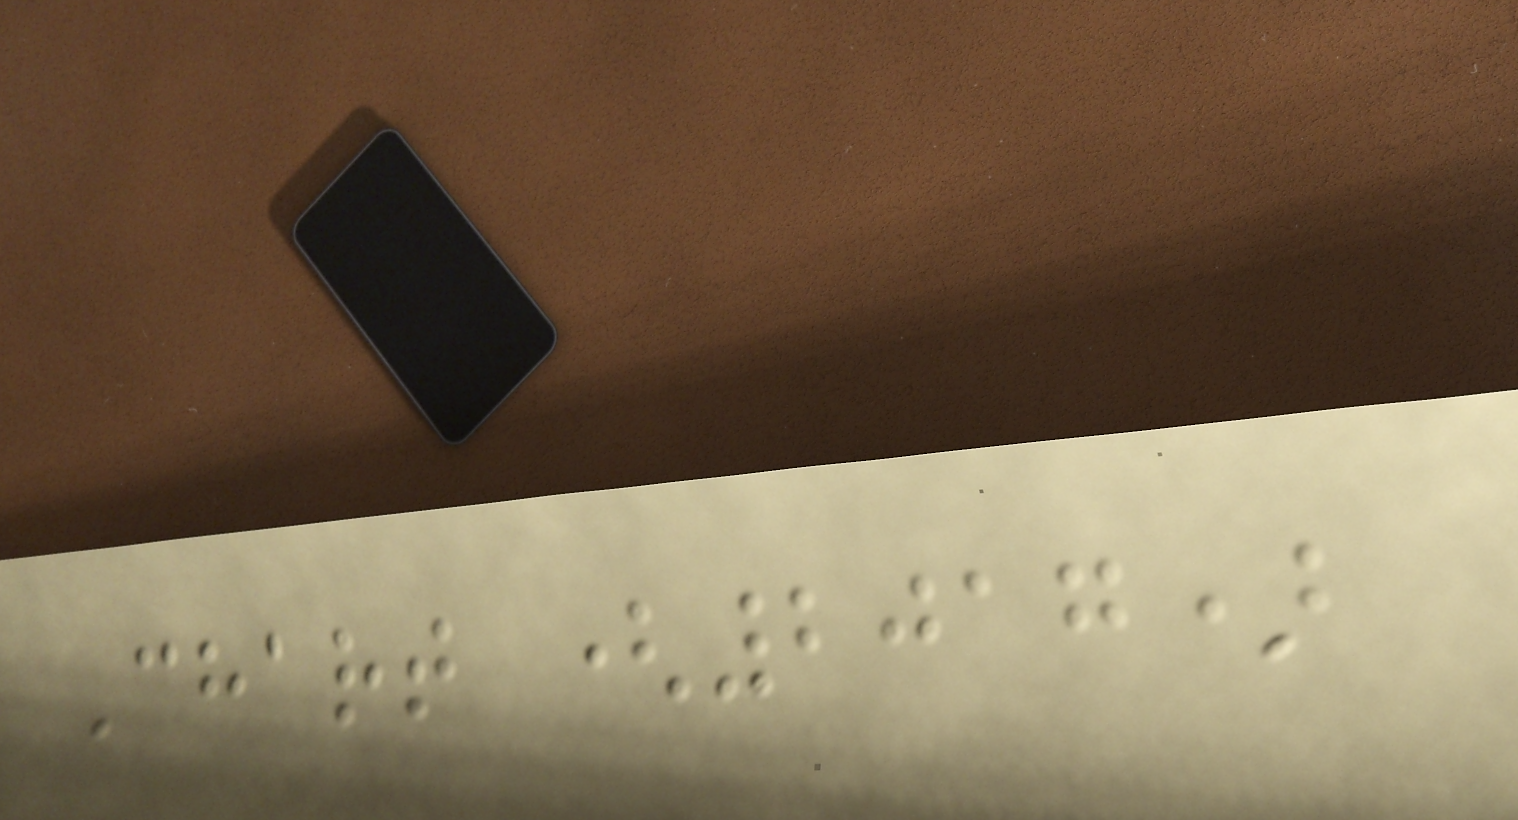Chart (2017)
